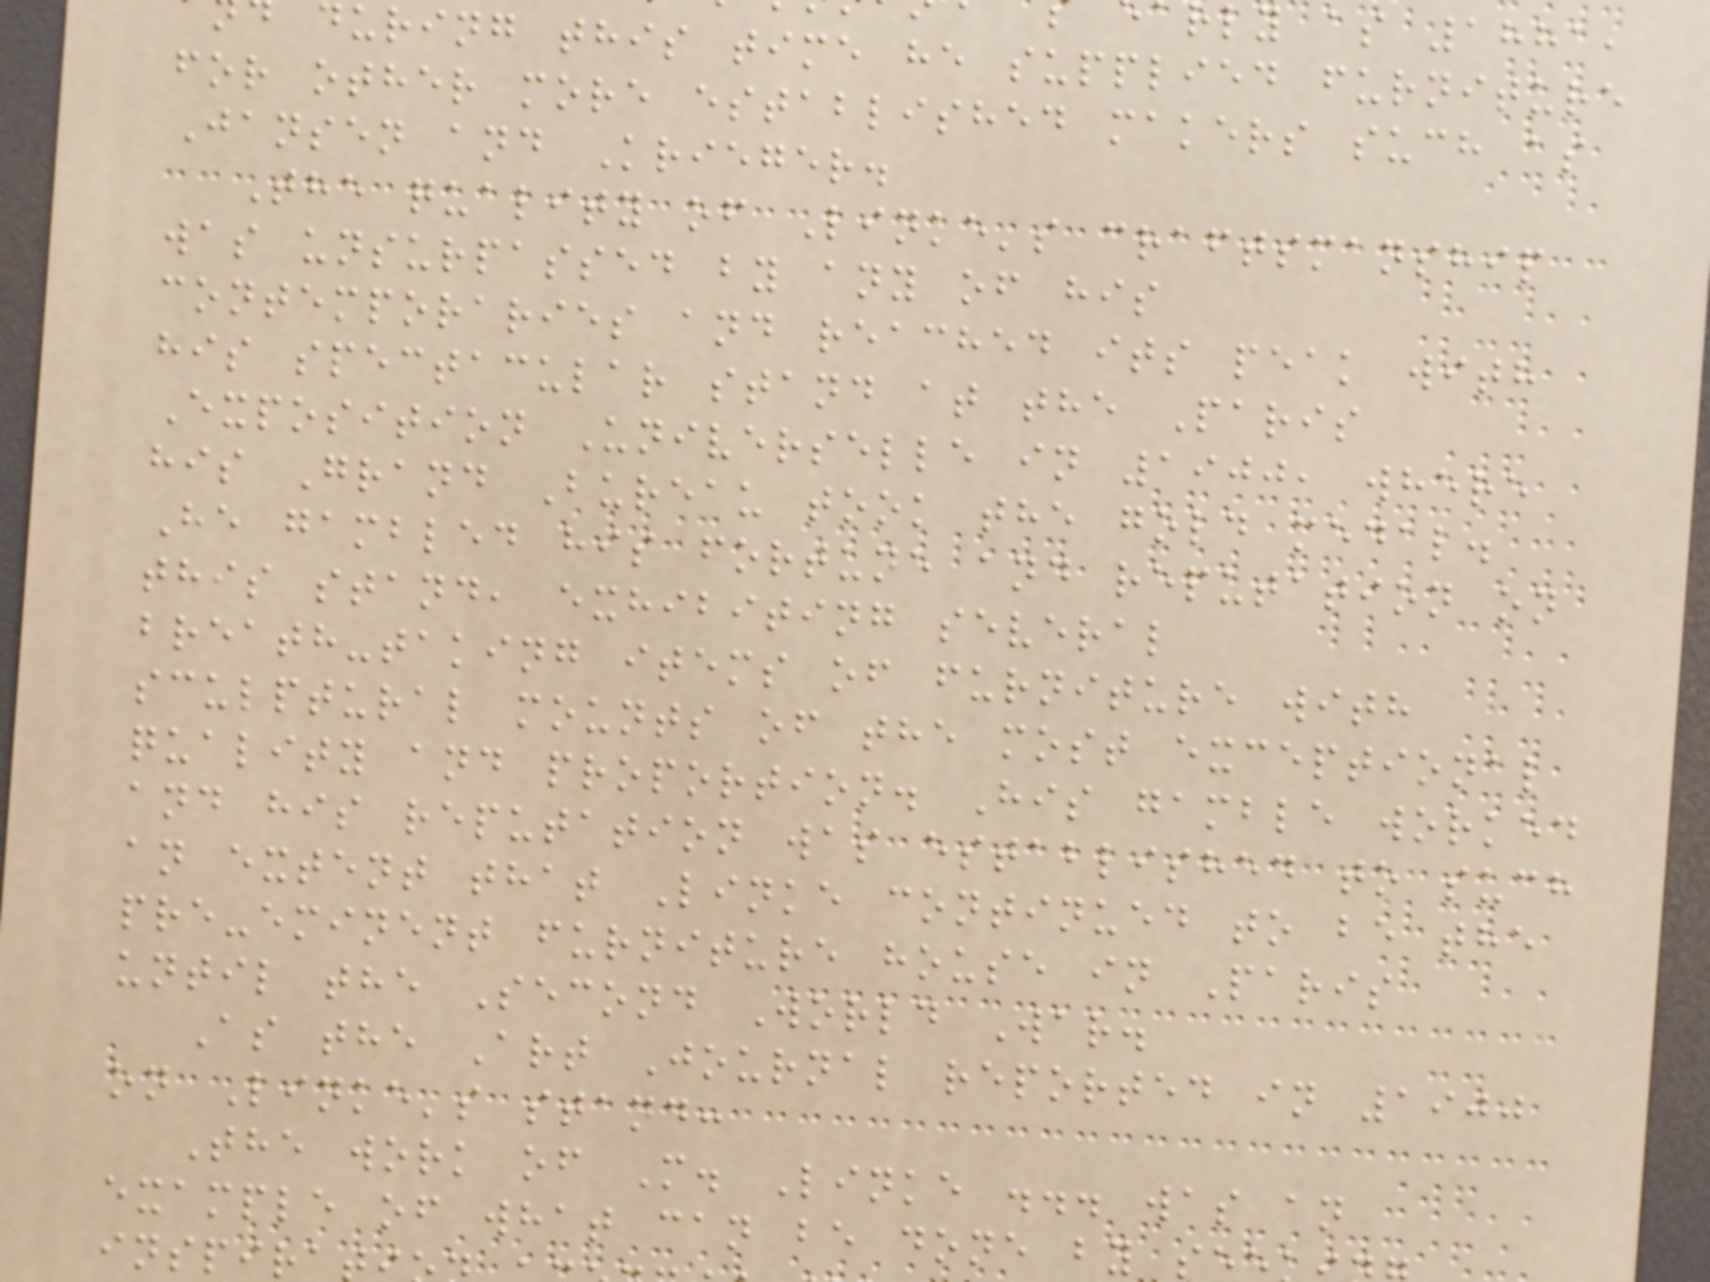ly as 1881,
during this time he supplied furniture
for other more established makers such as
Jansen and Krieger.
The quality of Linke's craftsmanship
was unsurpassed by any of his
contemporaries and reached its peak with
his spectacular stand at the Paris
Exposition Universelle in 1900, where
his Grand Bureau took the gold medal.
He gambled his fortune and reputation on
this stand, exhibiting several
breath-taking items of furniture with
sculptural mounts of the most exceptional
quality and proportion. His gamble worked
and his reputation was established to such
an extent that Linke continued to be the
pre-eminent furniture house in Paris
until the Second World War.
As the Art Journal reported in 1900
on Linke's stand:
The work of M. Linke ... was an
example of what can be done by s
